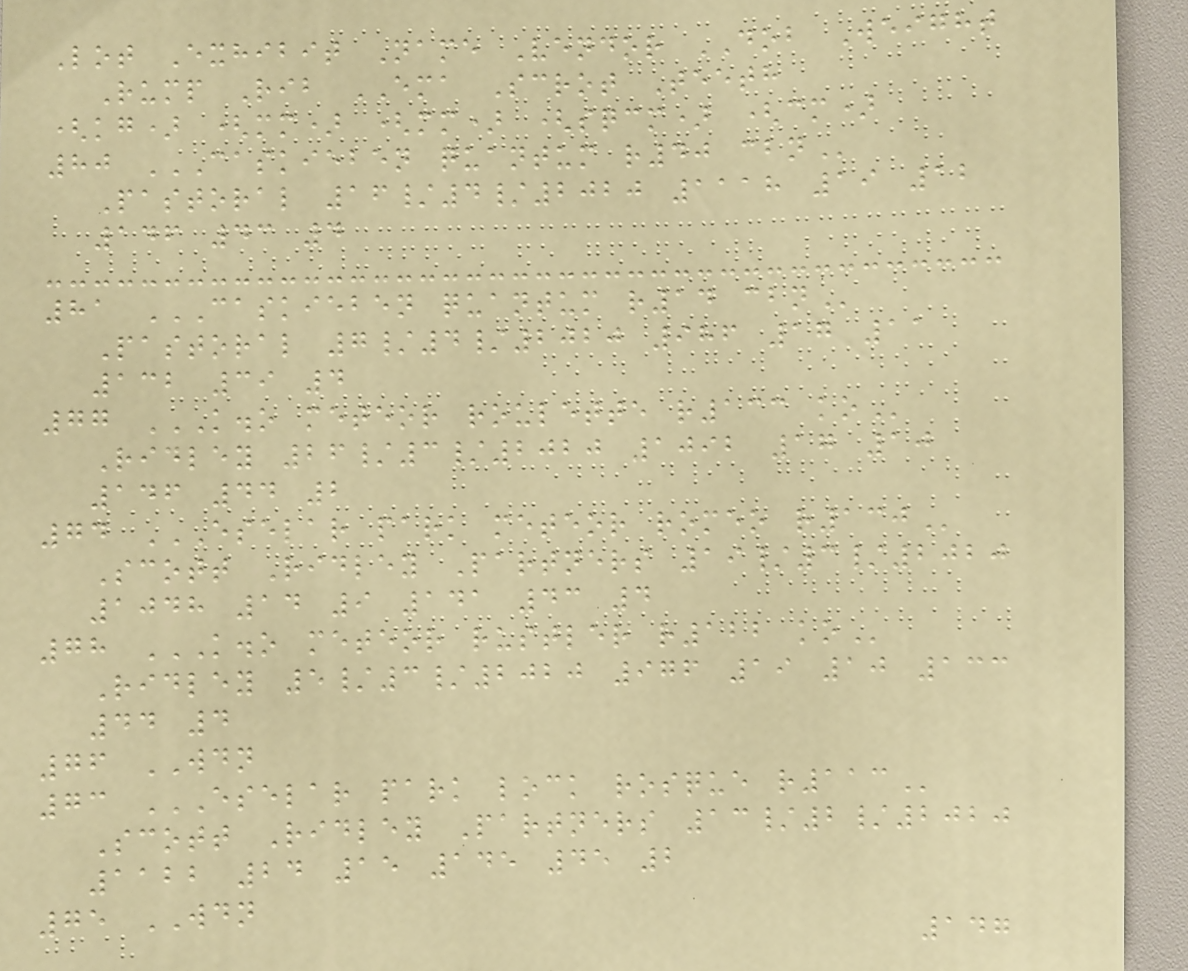Lot Exhibit Name Vendor DOB Weight
Rump Rib EMA Scrot Teeth
(kg) (mm) (mm) (sqcm) (cm)
80 CASKIEBEN QUANTUM R40 CBN
Pastoral 16/4/2020 1118 19 12
146 43 4
81 CASKIEBEN QUANTUM R14 CBN
Pastoral 7/4/2020 986 17 11
132 39 4
77 K.O METEOR ROULETTE R133 KO
Ridley 26/3/2020 1092 17 10
146 44 2
74 ESELAR PARK METEOR ROMEO R130
Scott Ridley Partners 19/3/2020
1048 14 9 141 43 4
78 K.O METEOR RUSTLER R122 KO
Ridley 5/3/2020 976 19 10 133
44 4
76 WDN
73 ESELAR PARK LOCK ROSQUE R113
Scott Ridley Partners 13/2/2020
1122 24 15 145 45 2
75 WDN
147
